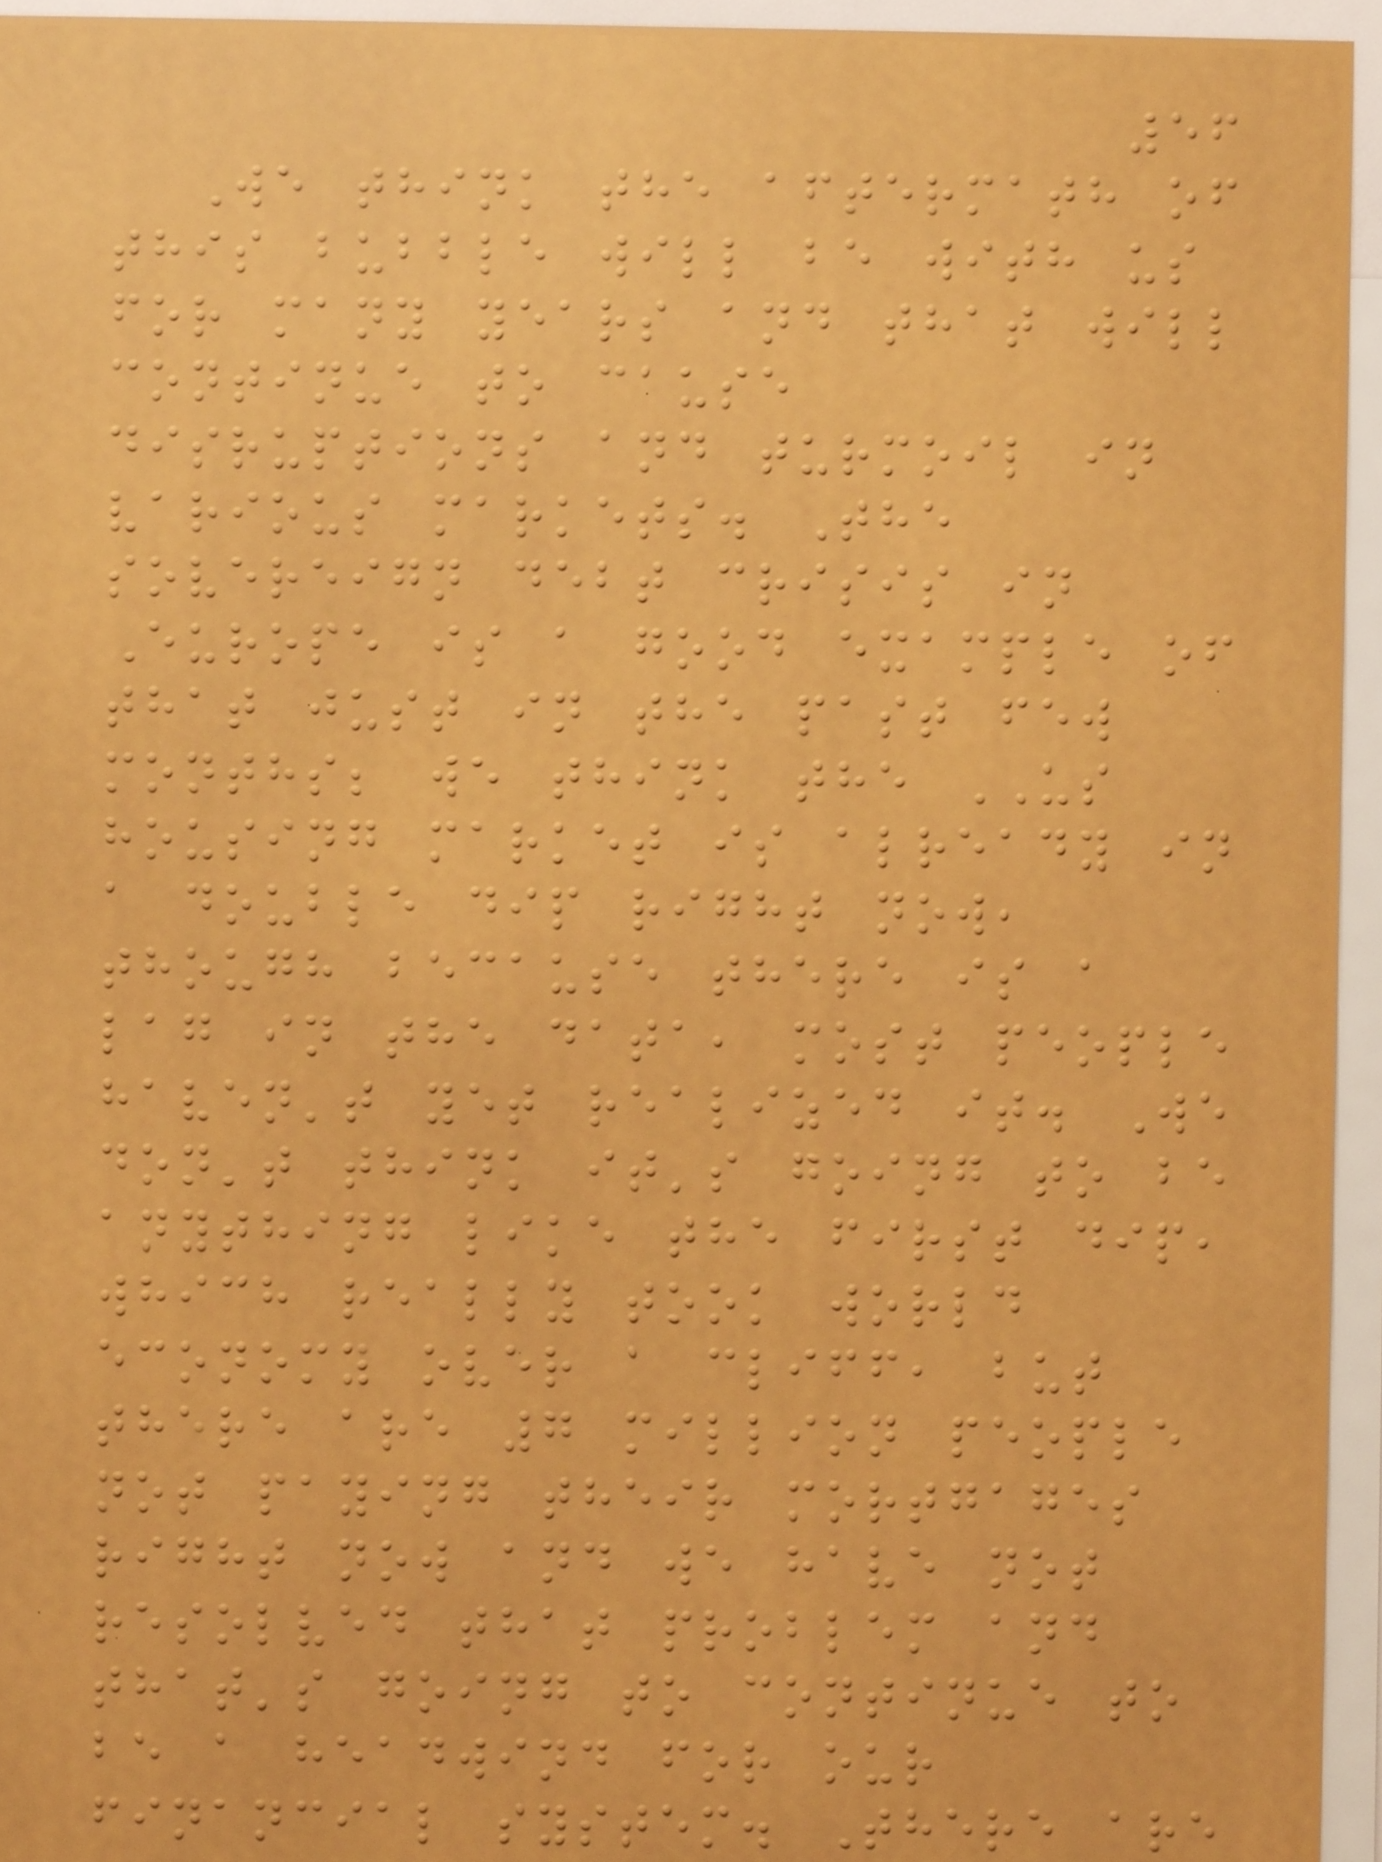56
We think the aftermath of
this bubble will be with us
for many years and that will
continue to cause
disruptions and turmoil in
various markets. The
sovereign debt crisis in
Europe is a good example of
that just in the past few
months; we think the US
housing market is already in
a double dip right now,
though because there is a
lag in the data, most people
haven't yet realized it. We
don't think it's going to be
anything like the first dip,
which really took world
economy over a cliff, but
there are 7 million people
not paying their mortgages
right now and we have not
resolved that problem and
that's going to continue to
be a headwind for our
financial system. There are
